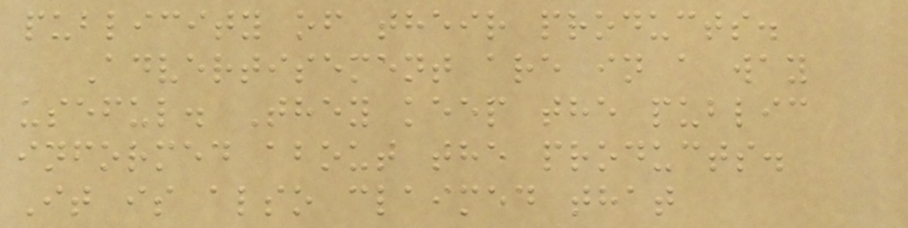publicity of their products.
Advertisement are in a way
useful. They keep the public
informed about the products.
It is also claimed that
